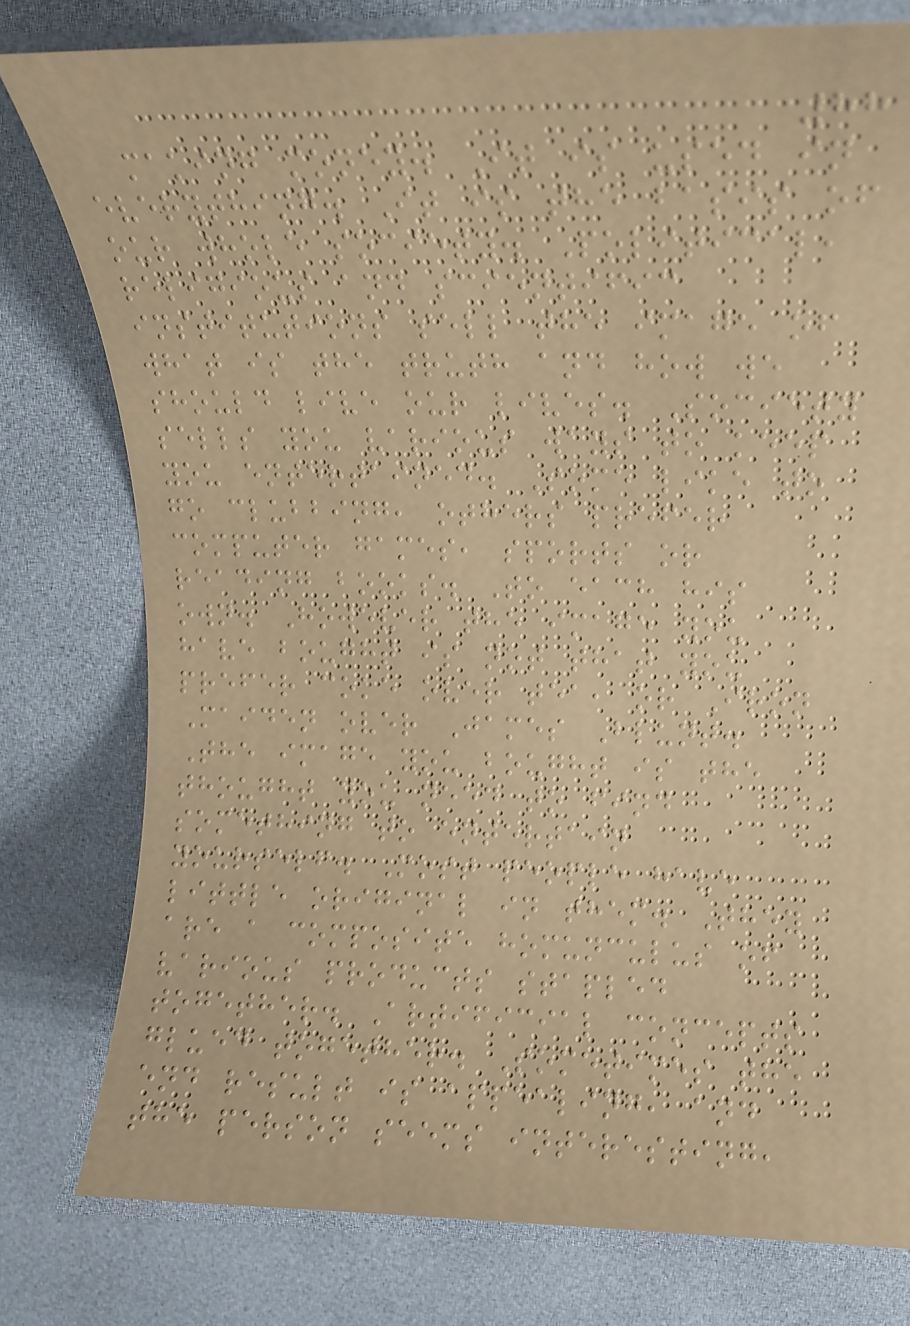88
making money. It is used in
everything. It is the basis of
our whole society. Political,
religious and scientific
institutions sell the image of
what is the truth and how we
should live our lives. Society
sells you various ways to keep
you entertained. Some like to
go clubbing, others prefer
computer games, sports or
reading books. To each his
own. However the image you
have bought is not that you
prefer coke over tea, or Iron
Maiden over James Blunt.
The image you bought is the
thought you need to find
something to entertain
yourself. Most people have
little original in them. They
are a composite homunculus of
various products stapled
together. Artificial concepts
glued together. Sometimes the
end result is appealing, and
the person seems interesting,
